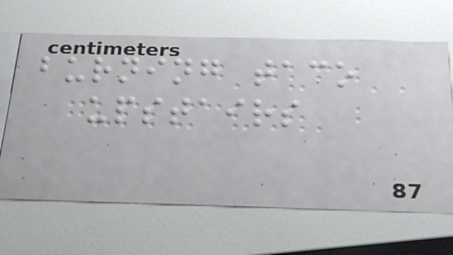burning taco
upstairs
